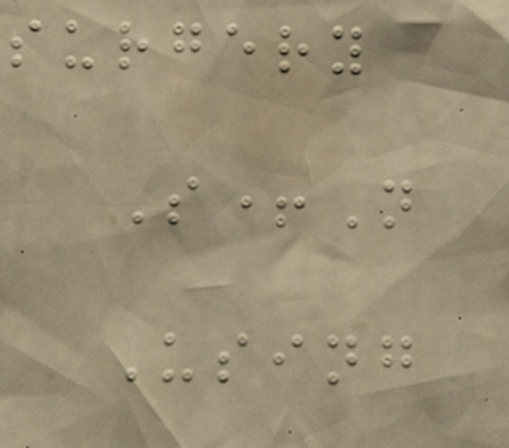surgery
S+N
Using
